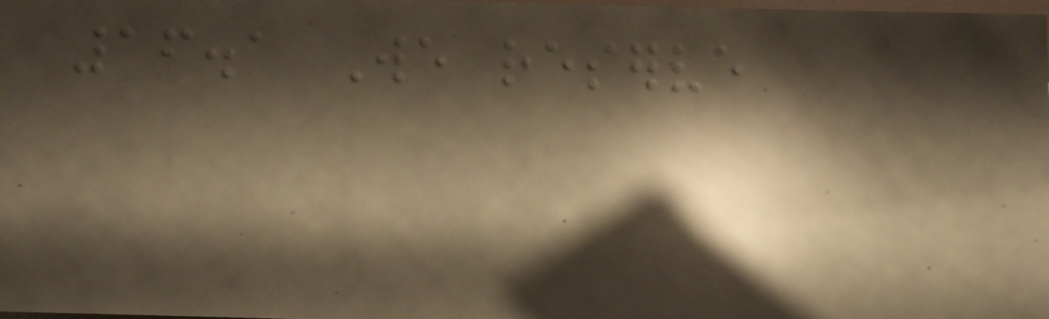16.1 We reserve
